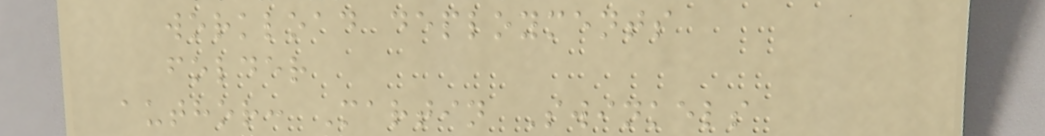workload deployments
folder
author: Martin Swinkels
